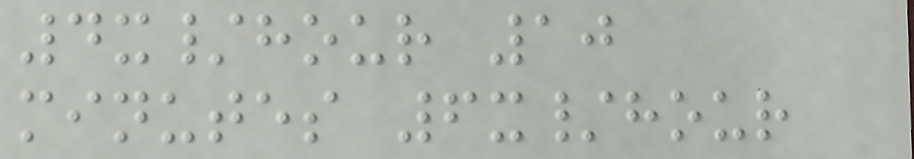4x/hour 10
minutes 6x/hour
